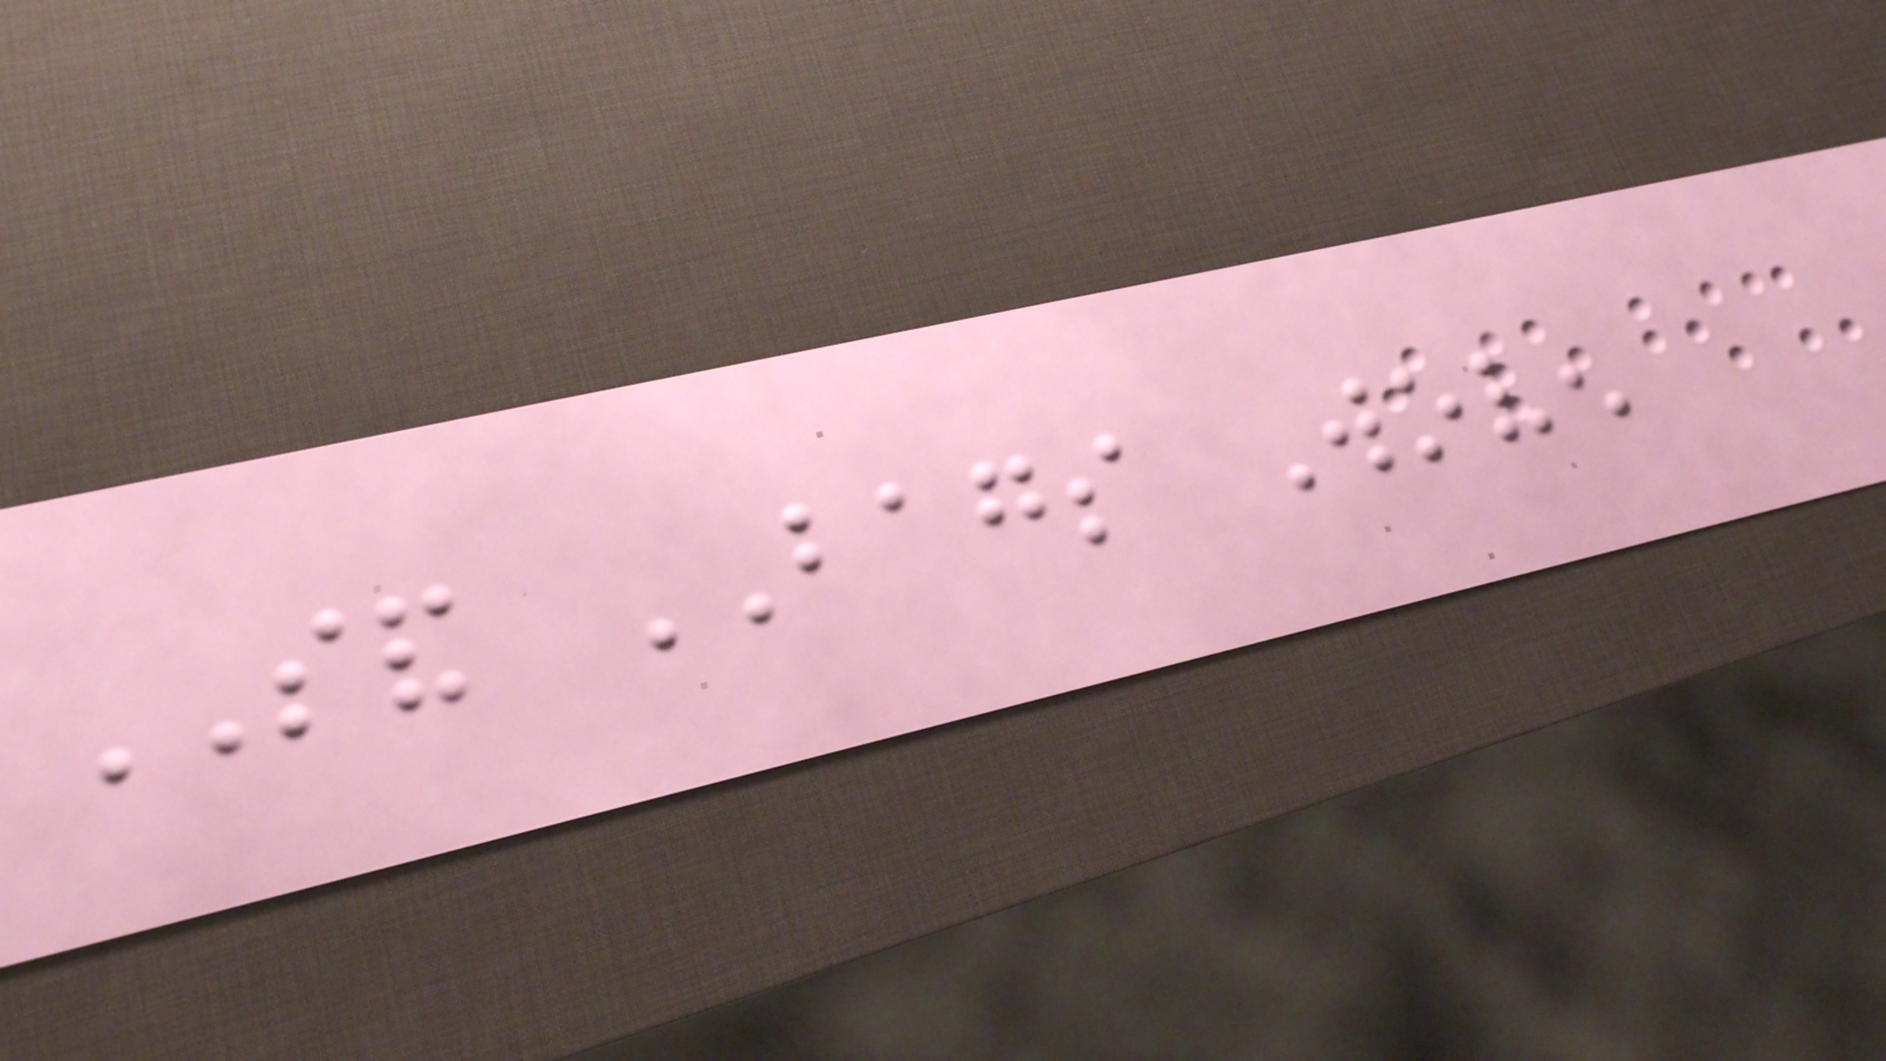SAND BAGS Woven
